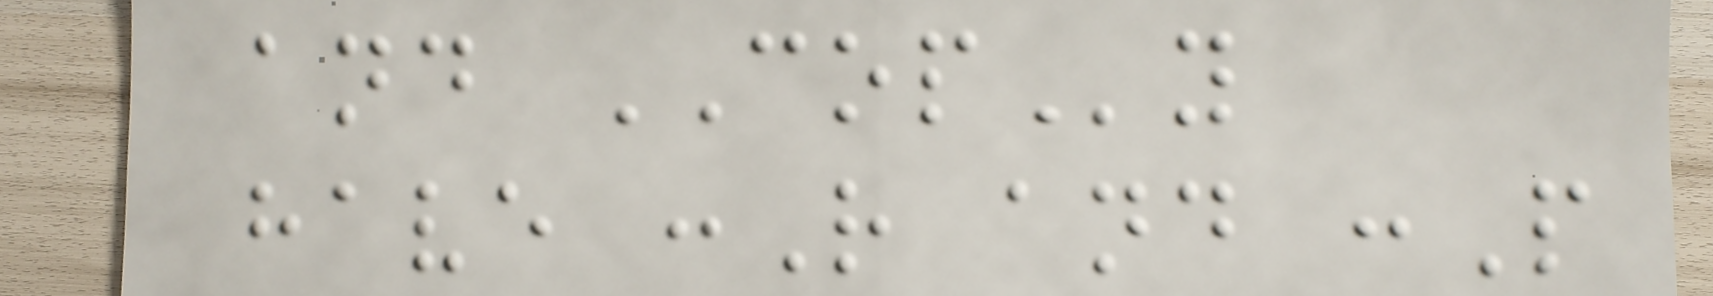and COPy
have :R and :P
